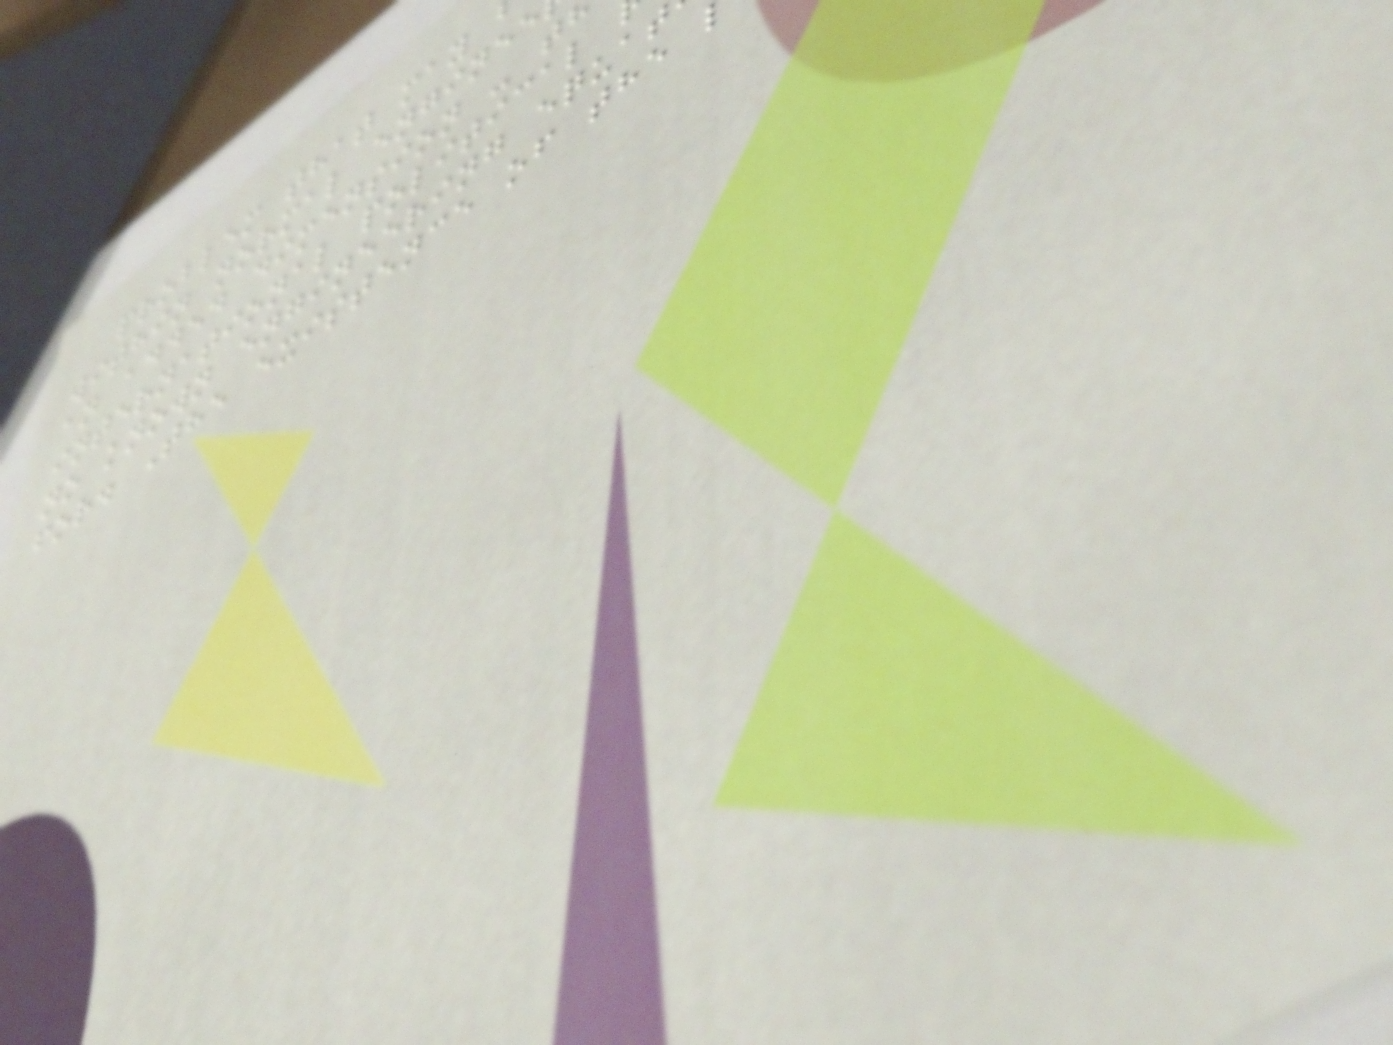problem that may
within normal enginee
an added dimension - t
international political
no known engineering equat
for. The existence of the
